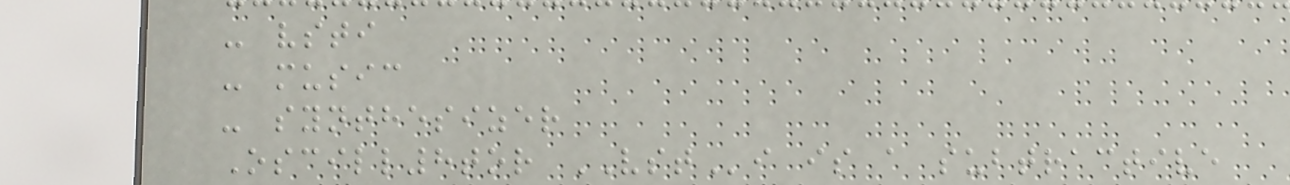- vsti
- music
- synthesizer
Oscill8tor VSTi is a subtractive
